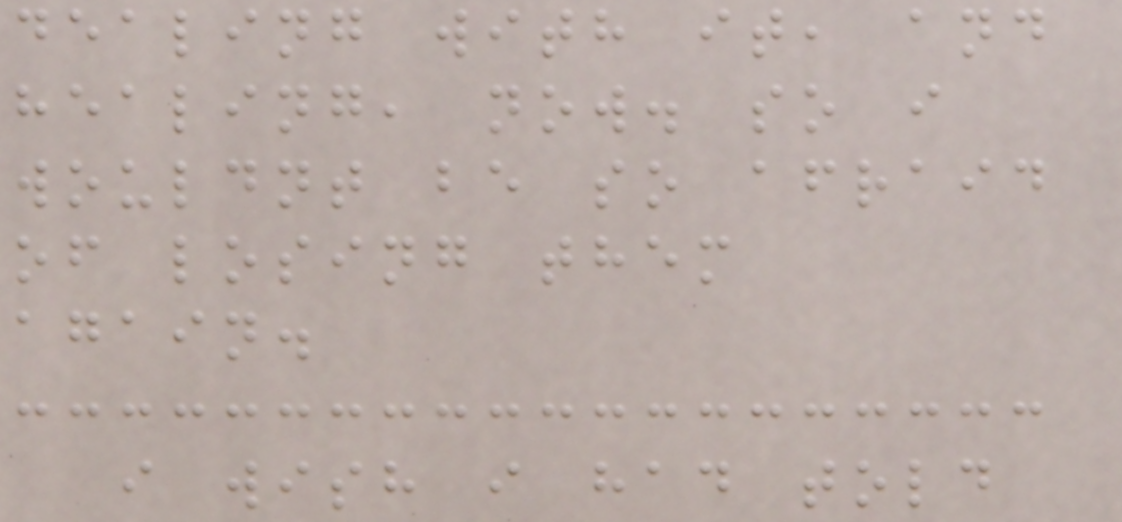dealing with it, and
healing, now. so i
wouldnt be so afraid
of losing them
again.
i wish i had told
